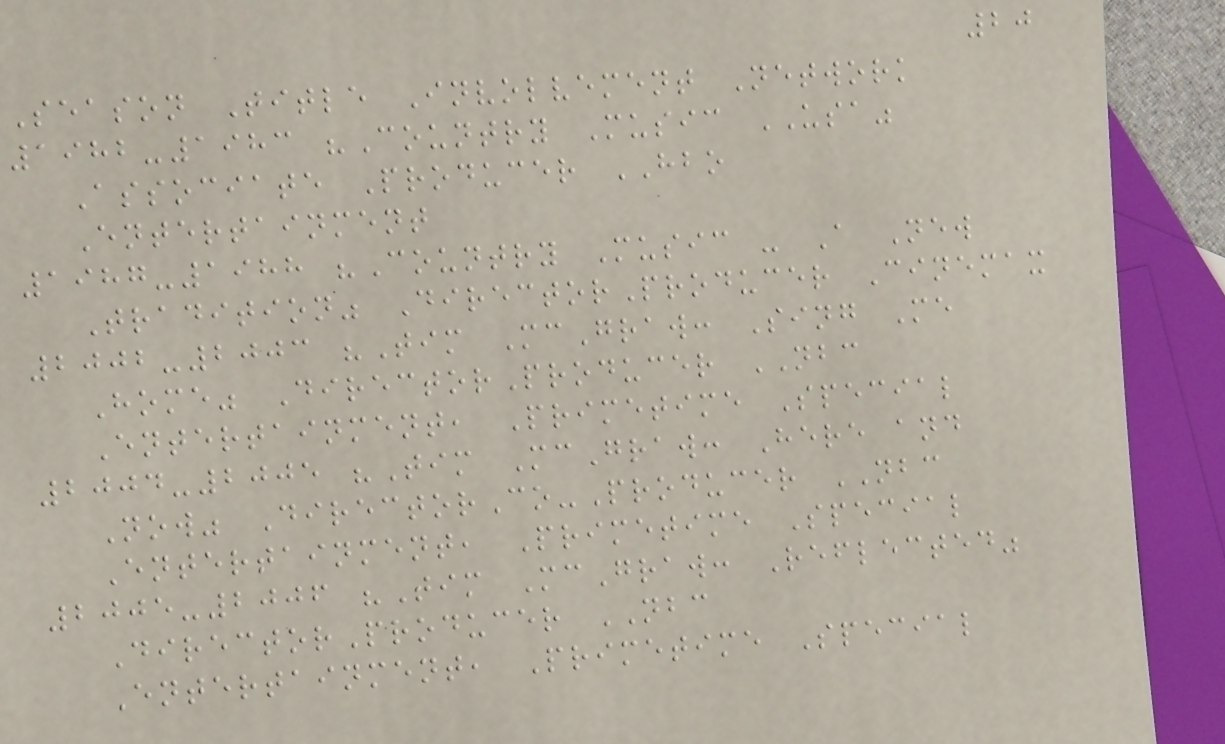20
Season Title Involvement Network
1982-1983 "Country Music USA"
Associate Producer HBO
Entertainment
1987-1988 "Country Music - A New
Tradition" DirectorProducer Cinemax
2002-2003 "Tim McGraw: Sing Me
Home" DirectorProducer NBC
Entertainment, Primetime Special
2004-2005 "Tim McGraw: Here and
Now" DirectorCo-Producer NBC
Entertainment, Primetime Special
2005-2006 "Tim McGraw: Reflected"
DirectorProducer NBC
Entertainment, Primetime Special
